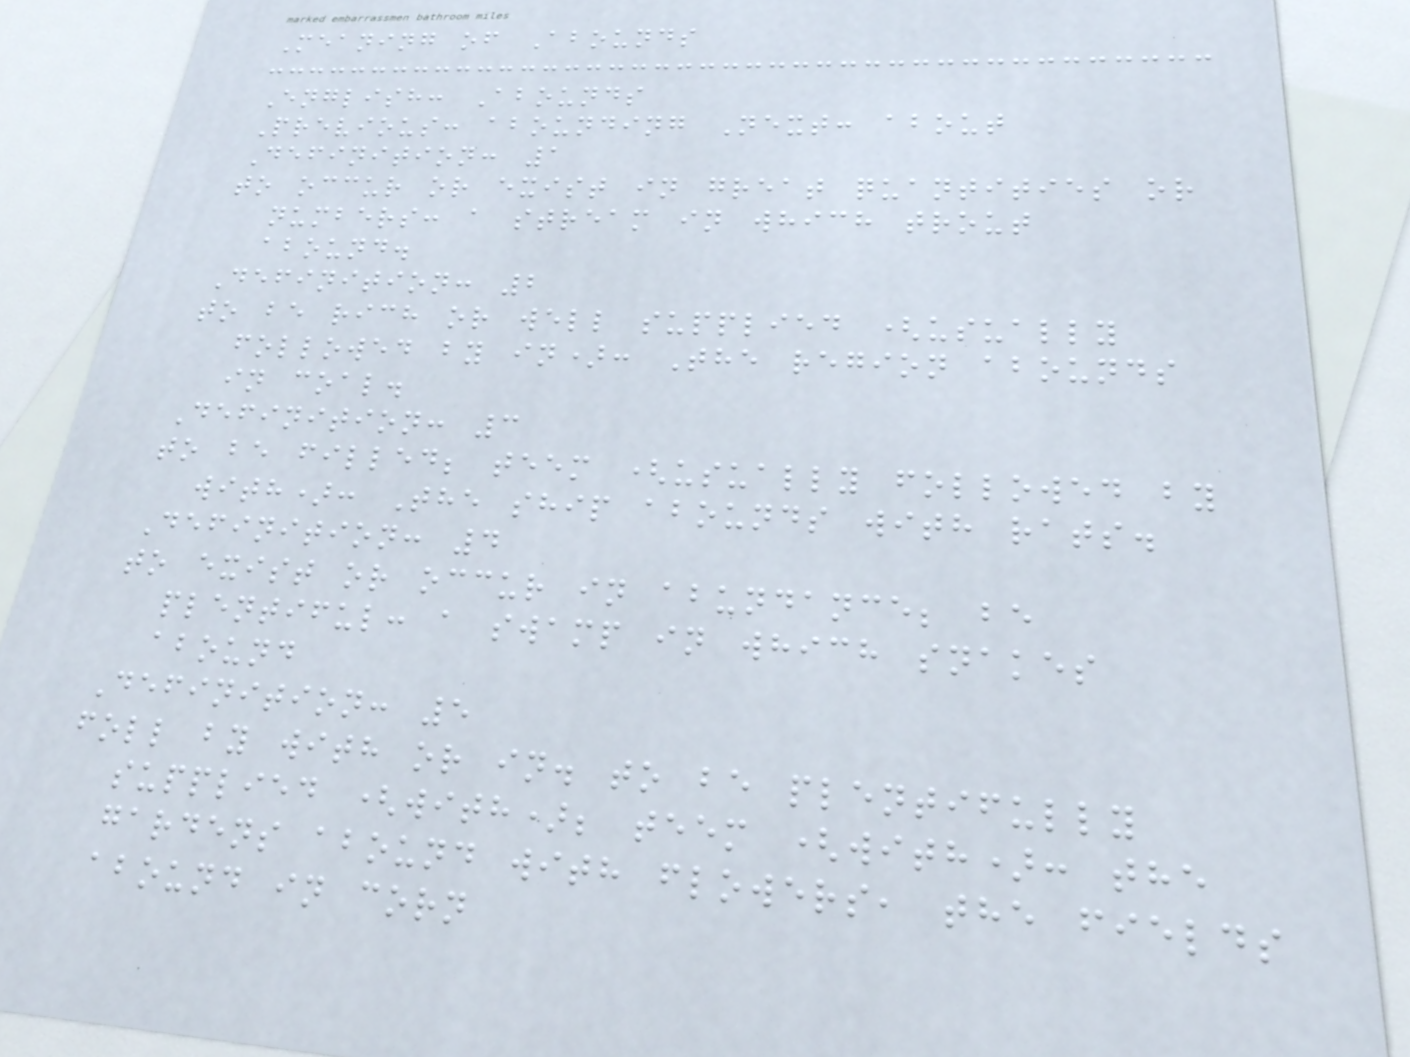Meaning of Abounds
English: Abounds
Previous: abounding Next: about
Definition: 1
to occur or exist in great quantities or
numbers: a stream in which trout
abound.
Definition: 2
to be rich or well supplied (usually
followed by in): The region abounds
in coal.
Definition: 3
to be filled; teem (usually followed by
with): The ship abounds with rats.
Definition: 4
to exist or occur in abundance; be
plentiful: a swamp in which snakes
abound
Definition: 5
foll by with or in. to be plentifully
supplied (with); teem (with): the
gardens abound with flowers, the fields
abound in corn
